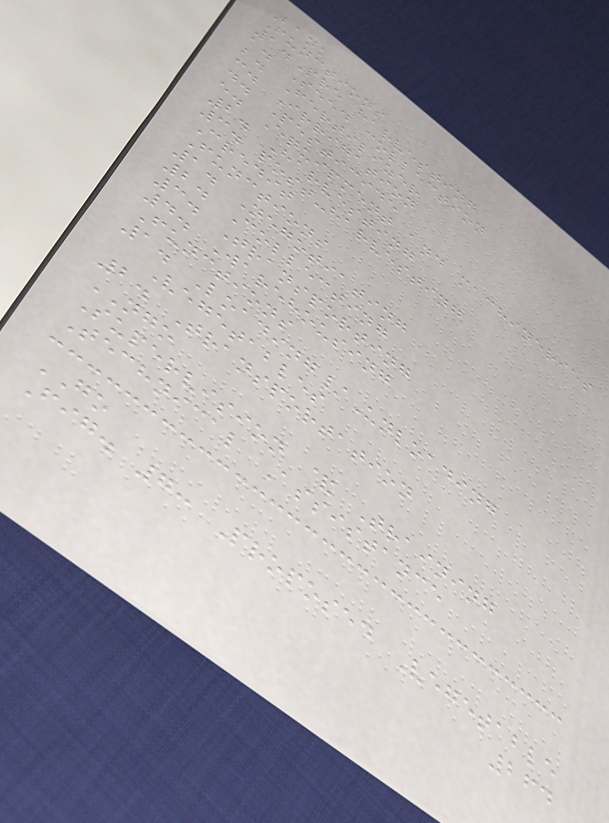Bank
Functions
1.Pre harvesting
a. Seed collection
b. Fertilizer
c. Irrigation
d. Pesticide
e. Equipment and machineries
2. Harvesting
3. post-harvesting
Credit
Functions
1. Negotiating
2. Collecting
3. Transporting
4. Warehousing
Functions
1. Loading/Unloading
Vegetables
2. Transportation
NGO
Supervision & Training
Technical Assistance
GO
Fig. 7: Proposed Vegetable
264
